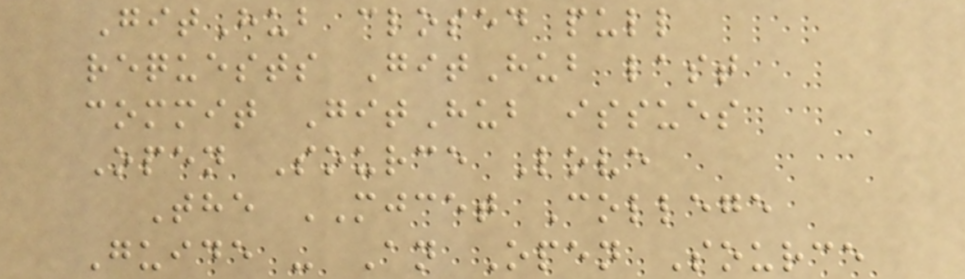GitHub closed pull
requests GitHub last
commit GitHub issues
Open Source Love
The MJCET College
Guide - An Open Source
